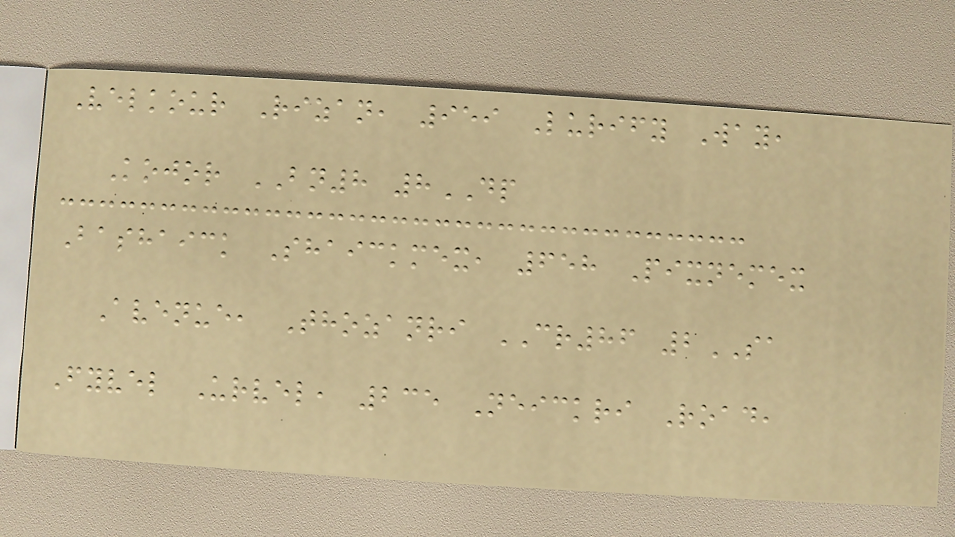Velkour Rizan, 959 Lurify Way,
Kojor BN8 8DP
Bashaick Shaickmex, 658 Pixnemex
Avenue, Thozanri CR86 2SA
Fyvel Urvel, 235 Neickri Road,
